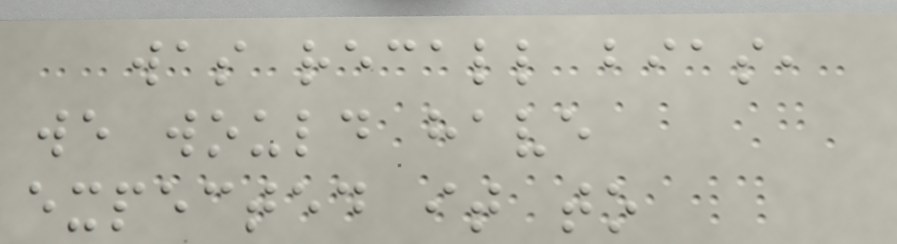was recall bias,
we would have
expected it to
